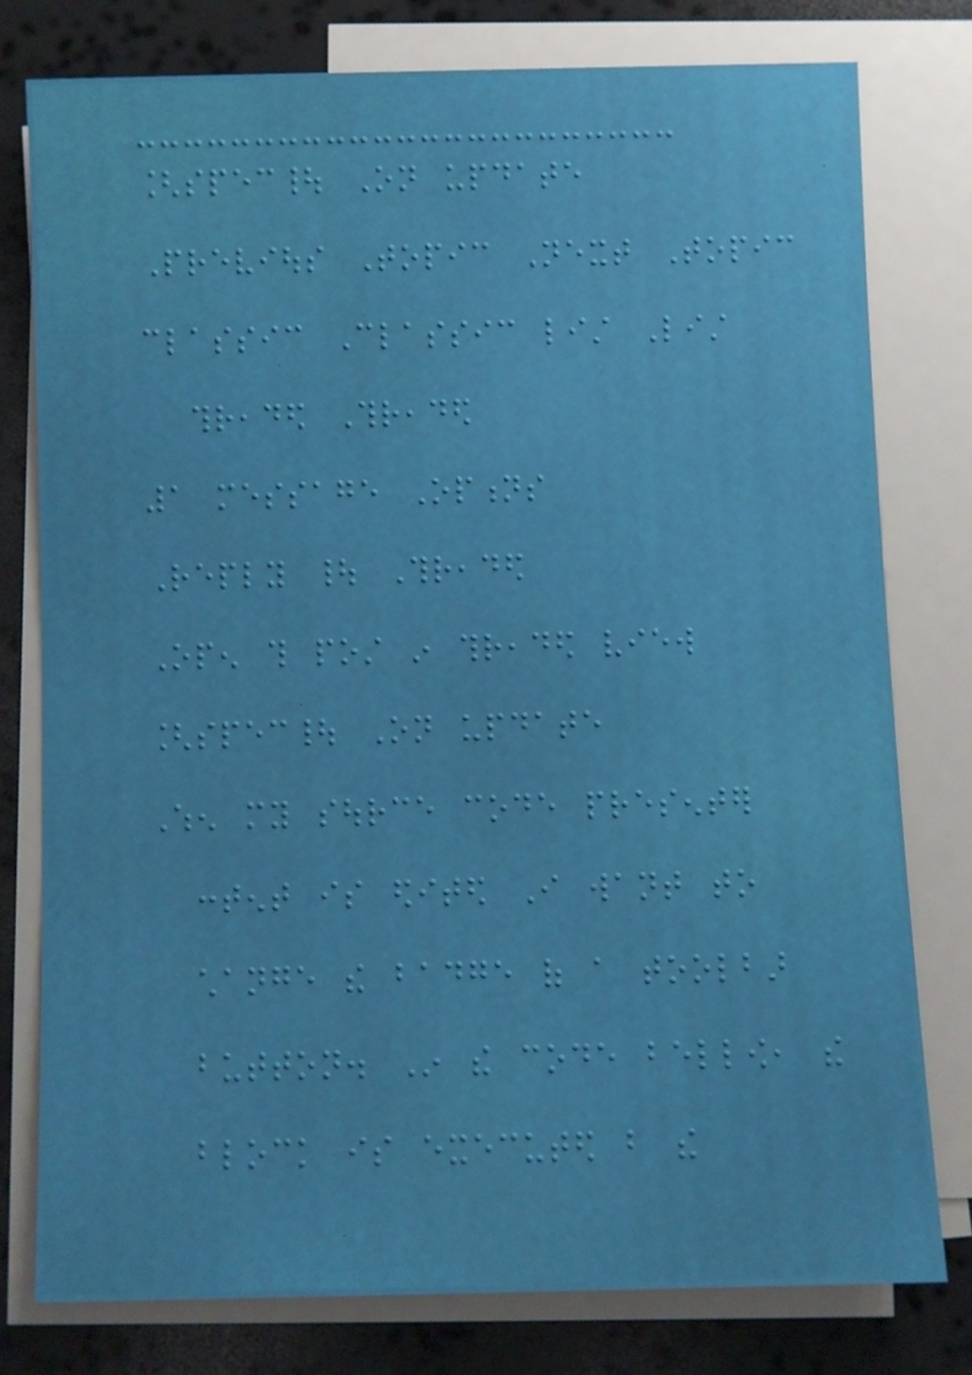[spec| On update
Previous Topic Next Topic
classic Classic list List
threaded Threaded
1 message Options
Reply | Threaded
Open this post in threaded view
[spec| On update
When my source code presenter
content is edited I want to
change the badge of a toolbar
button. In the code bellow, the
block is executed but the
